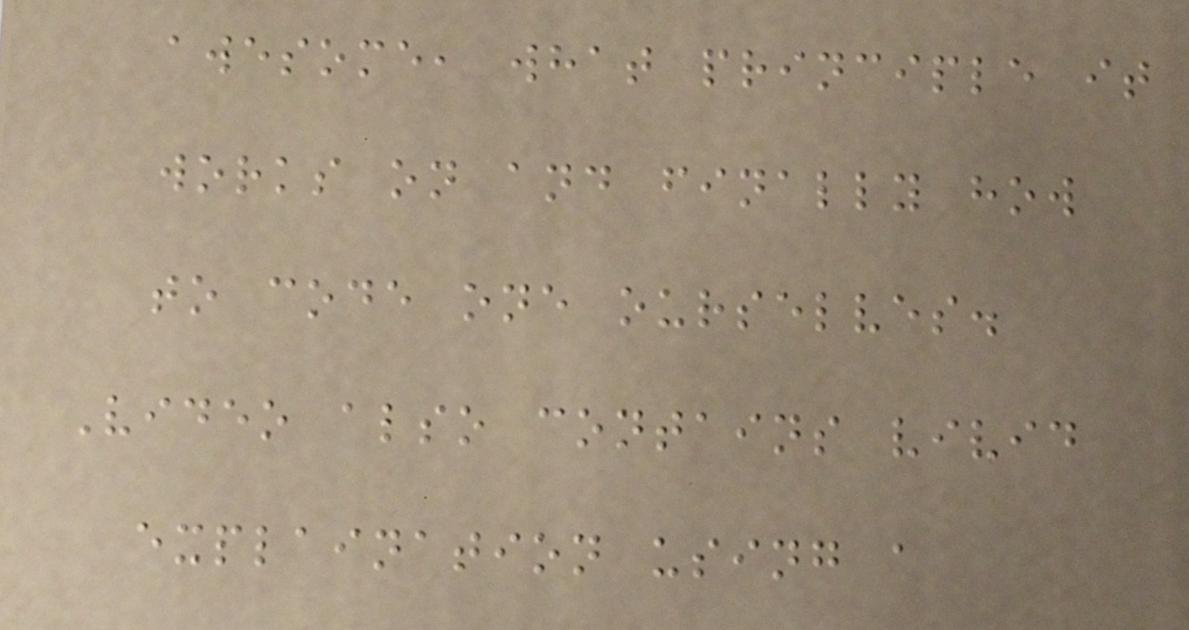awesome, what principle it
works on and finally how
to code one ourselves.
Video also contains vivid
explaination using a
